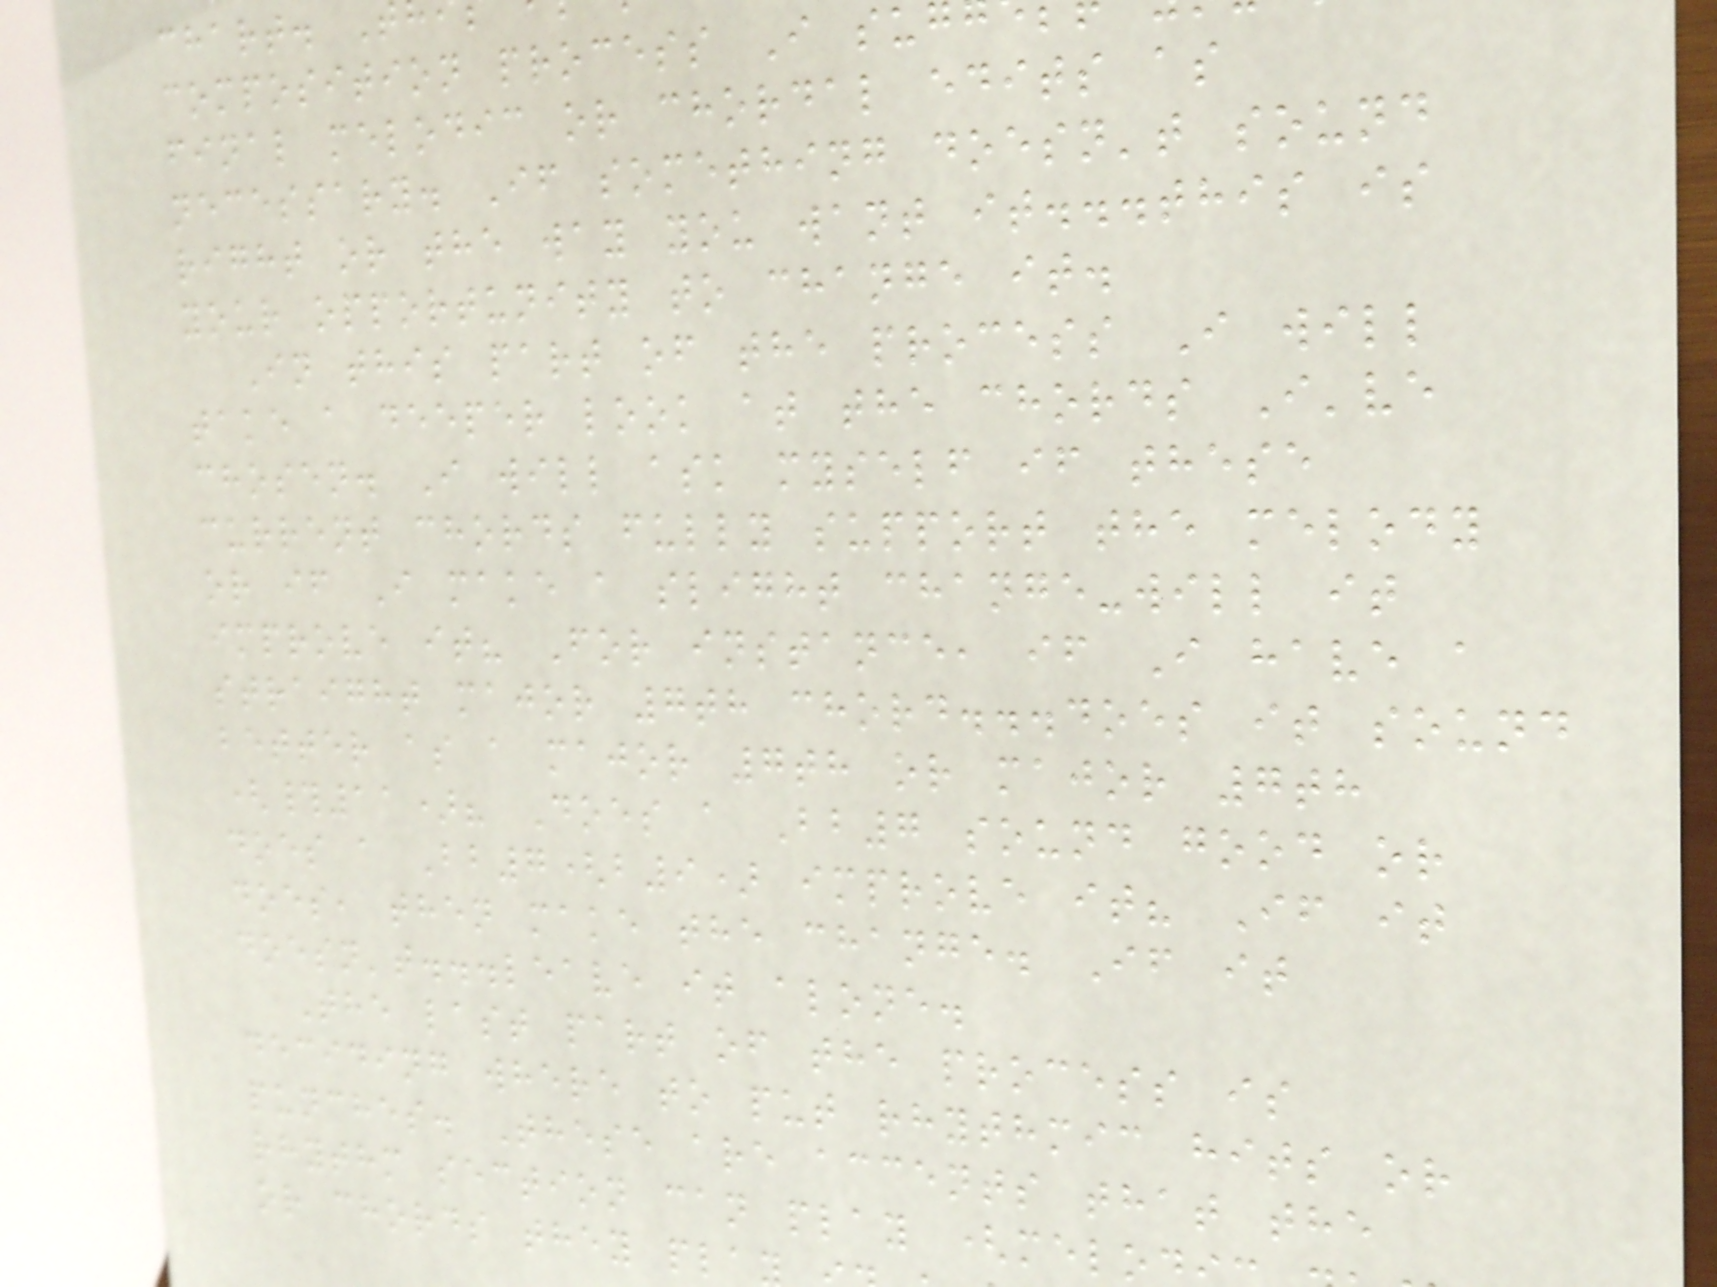chart. T
composition process I sug
final melodic or chordal edits as
necessary. If something doesn't sound
right or the way you want it...this is
your opportunity to change it.
In this part of the process I will
take a deeper look at the chords I've
chosen. I will ask myself if these
current chords fully support the melody
or if I make a slight change-will it
improve it? For instance, if I have a
straight major 7th chord...does it sound
better as a major 7th or major 7th
(#11)? Does a Bb7 sound good or
does a Bb7(b9) improve it? If it
does, then make the change. If it
doesn't...leave it alone.
The last part of the process is
deciding where to put rhythmic hits or
punches. These are accents that the
rhythm section can play (melo
or chords they pla
